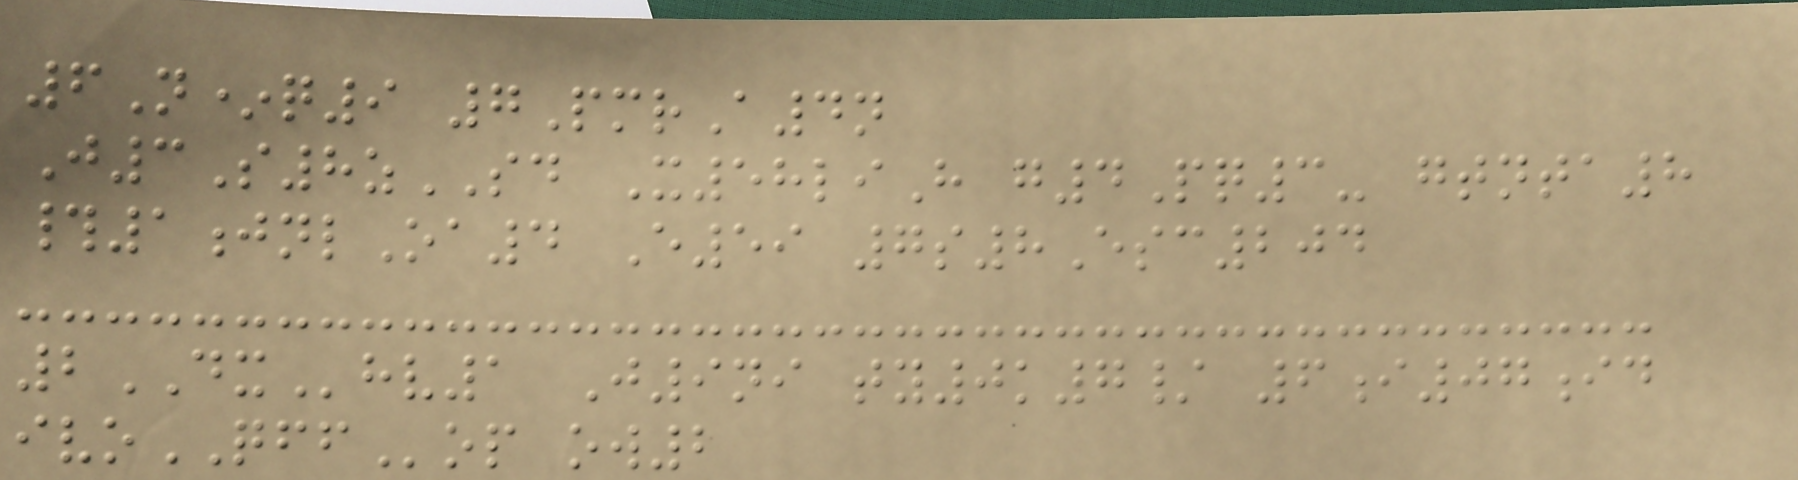6N*q9 7PmrA4n
J3S8zSD X58liH g4Pq3- gtnta8
#1jnlOa4 E59 7s8Esc204
2DXhv1 J9ni ty0k7/ 6i07id
ivoQFFop ow2
